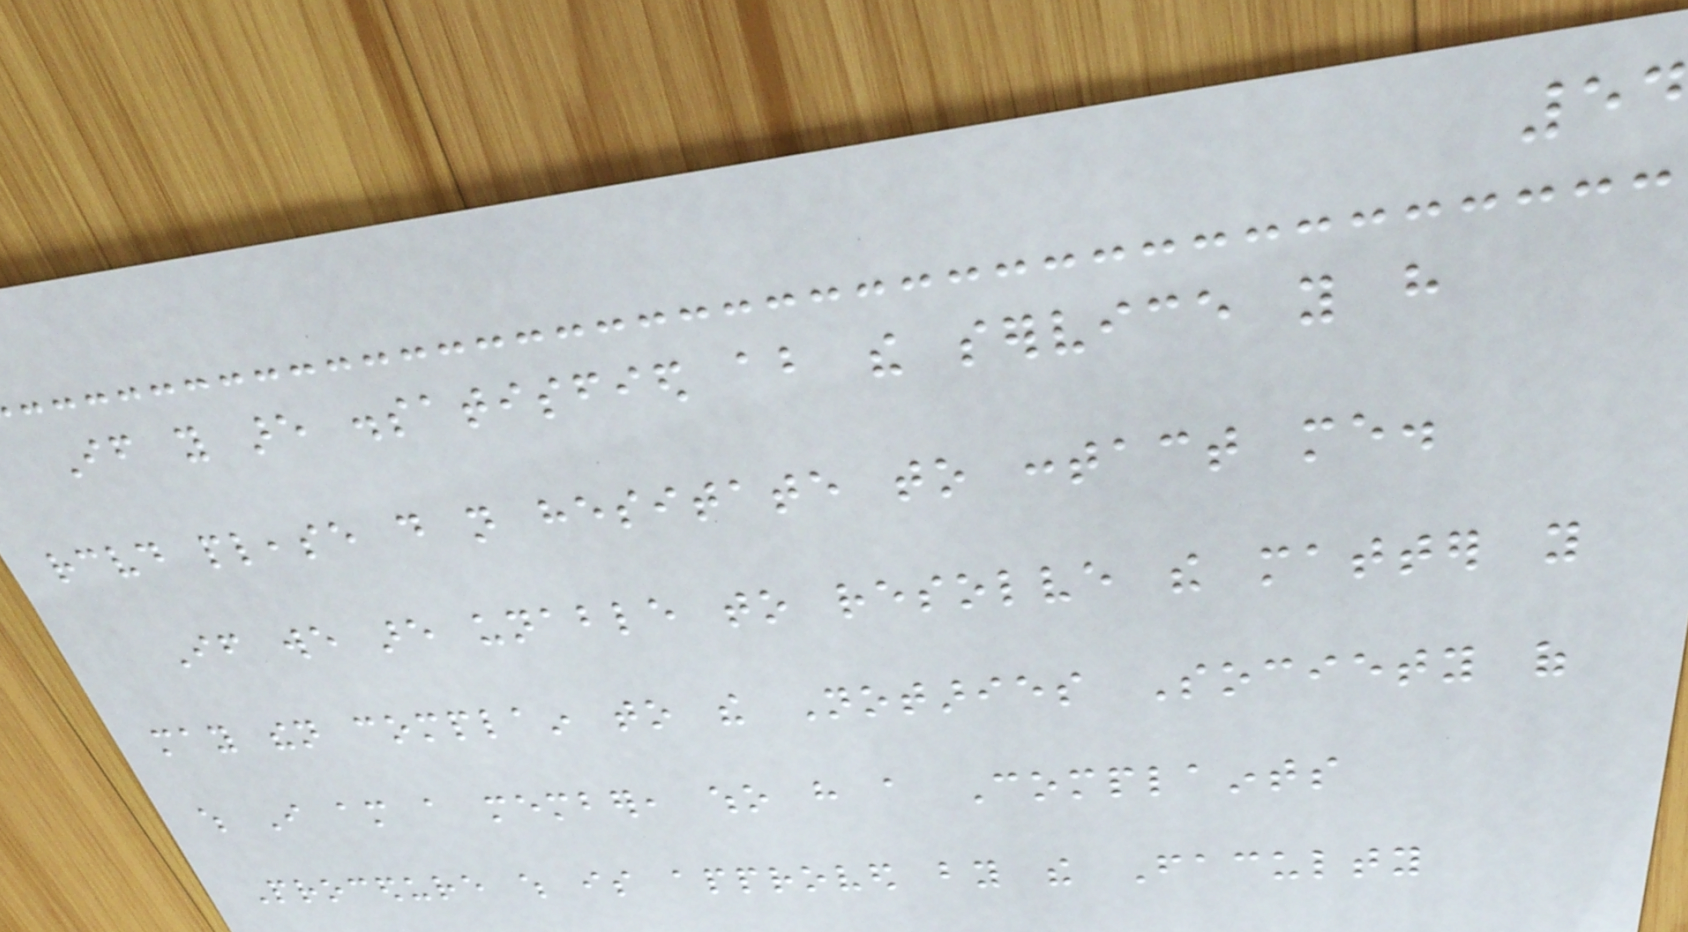54
If you are dissatisfied about the service you have
received please do not hesitate to contact me.
If we are unable to resolve the matter you
may then complain to the Notaries Society of
which I am a member, who have a Complaints
Procedure which is approved by the Faculty
